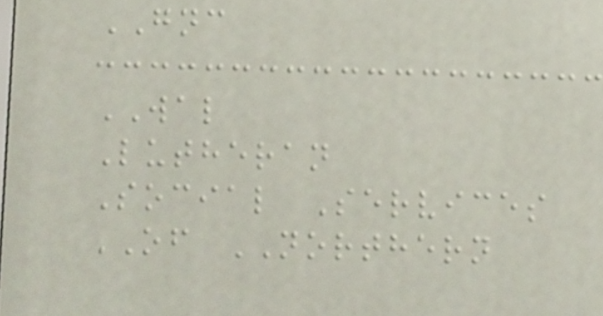GNC
WAL
Lutheran
Social Services
OF NORTHERN
